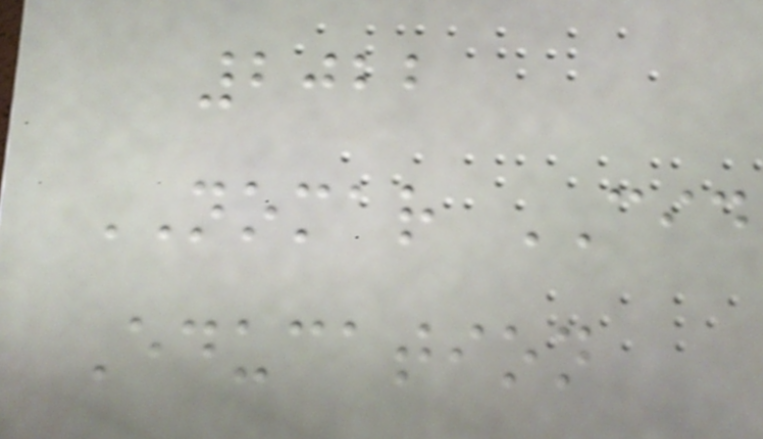2022
NOMAR CID
Education
